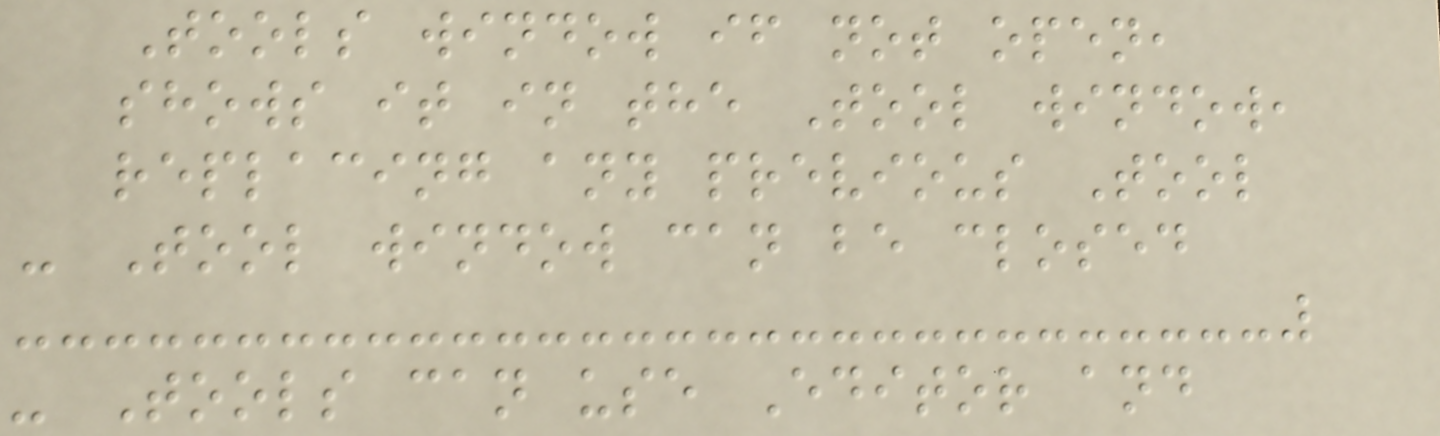Tools window if not open,
shows it in the Tool window,
replacing any previous Tool
- Tool window can be closed
- Tools can use Editor and
